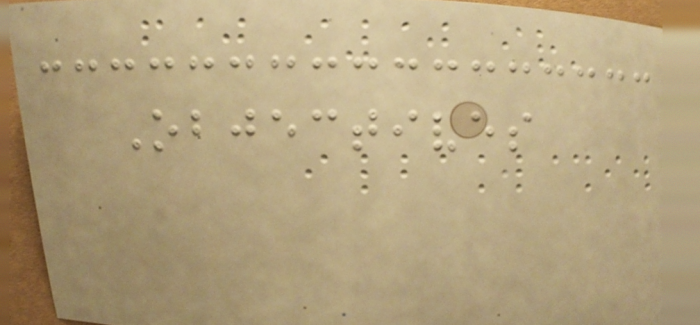Objectives
